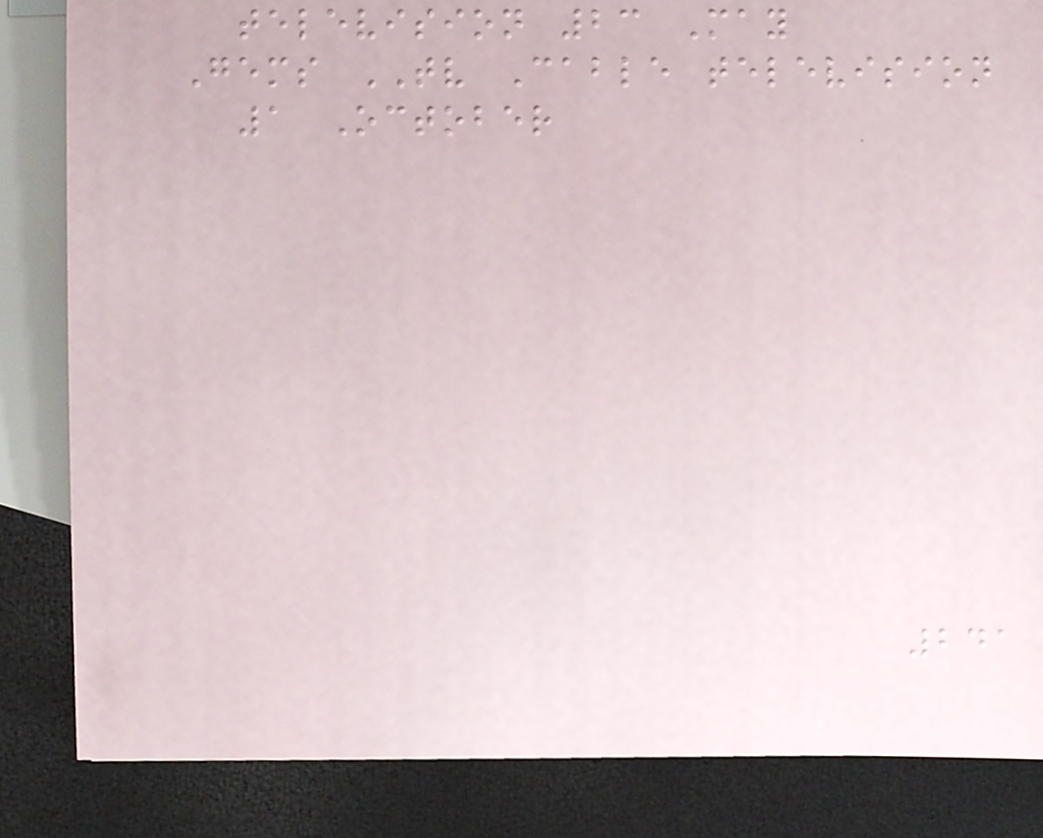television 23 May
Gems TV Cable television
1 October
241
